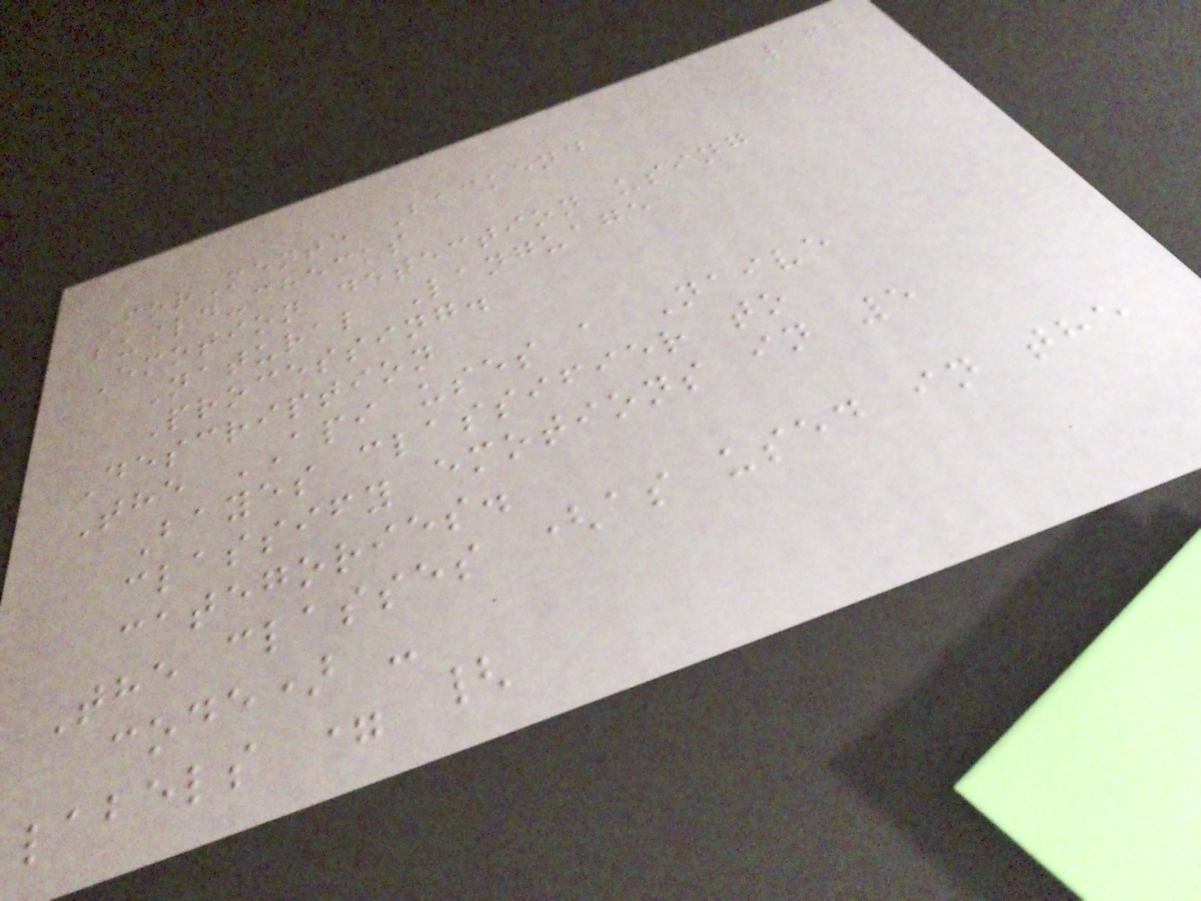162
ForMente Backend
build-checks
Emotion detection using
Natural Language
Processing.
Description
The API uses a Naive
Bayes classifier to
classify emotions in 5
categories.
The classes (as used in the
code) -
labels = {
